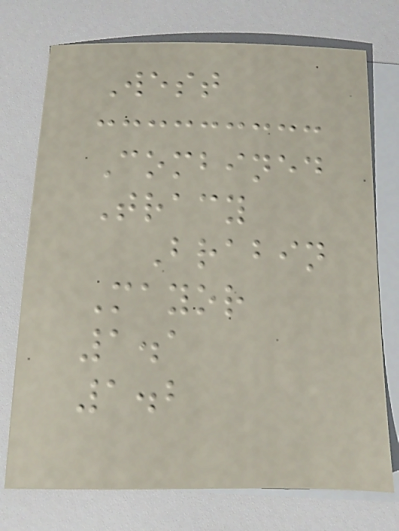West
Combined
Tracy
Brabin
Mayor
1.1
1.2
